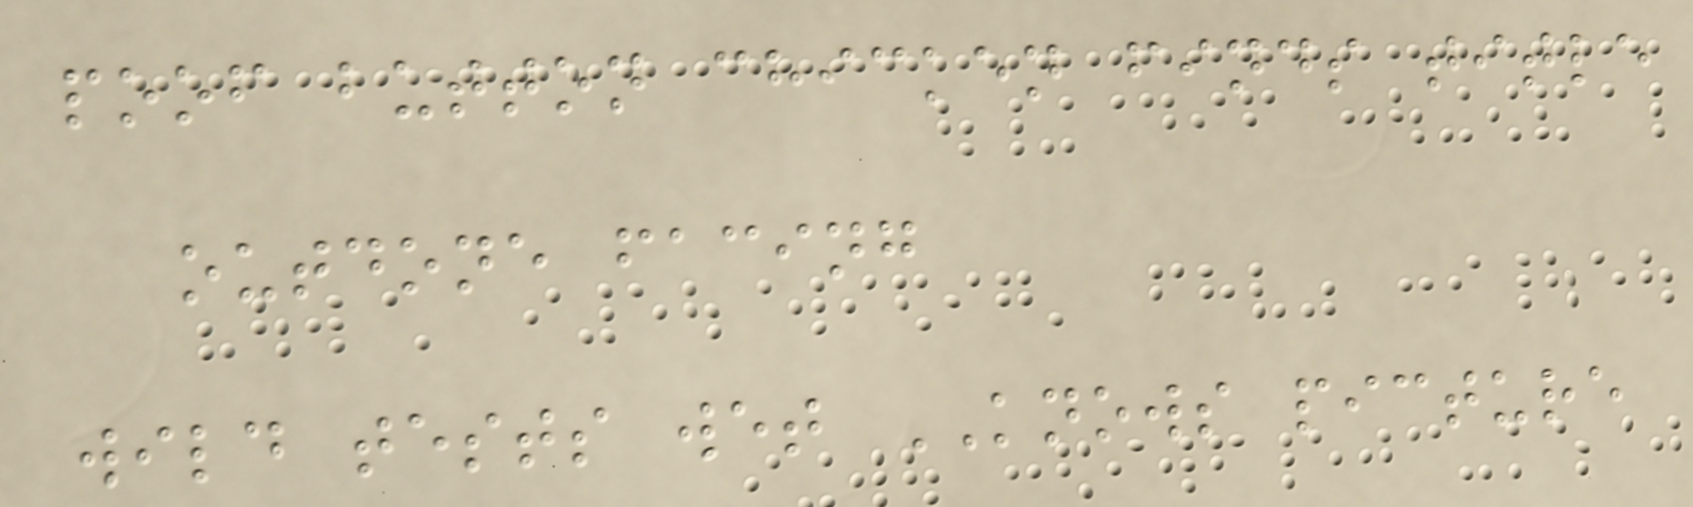poof button chicken finds title
outdone facing
wild tests wet KNOWS picture
